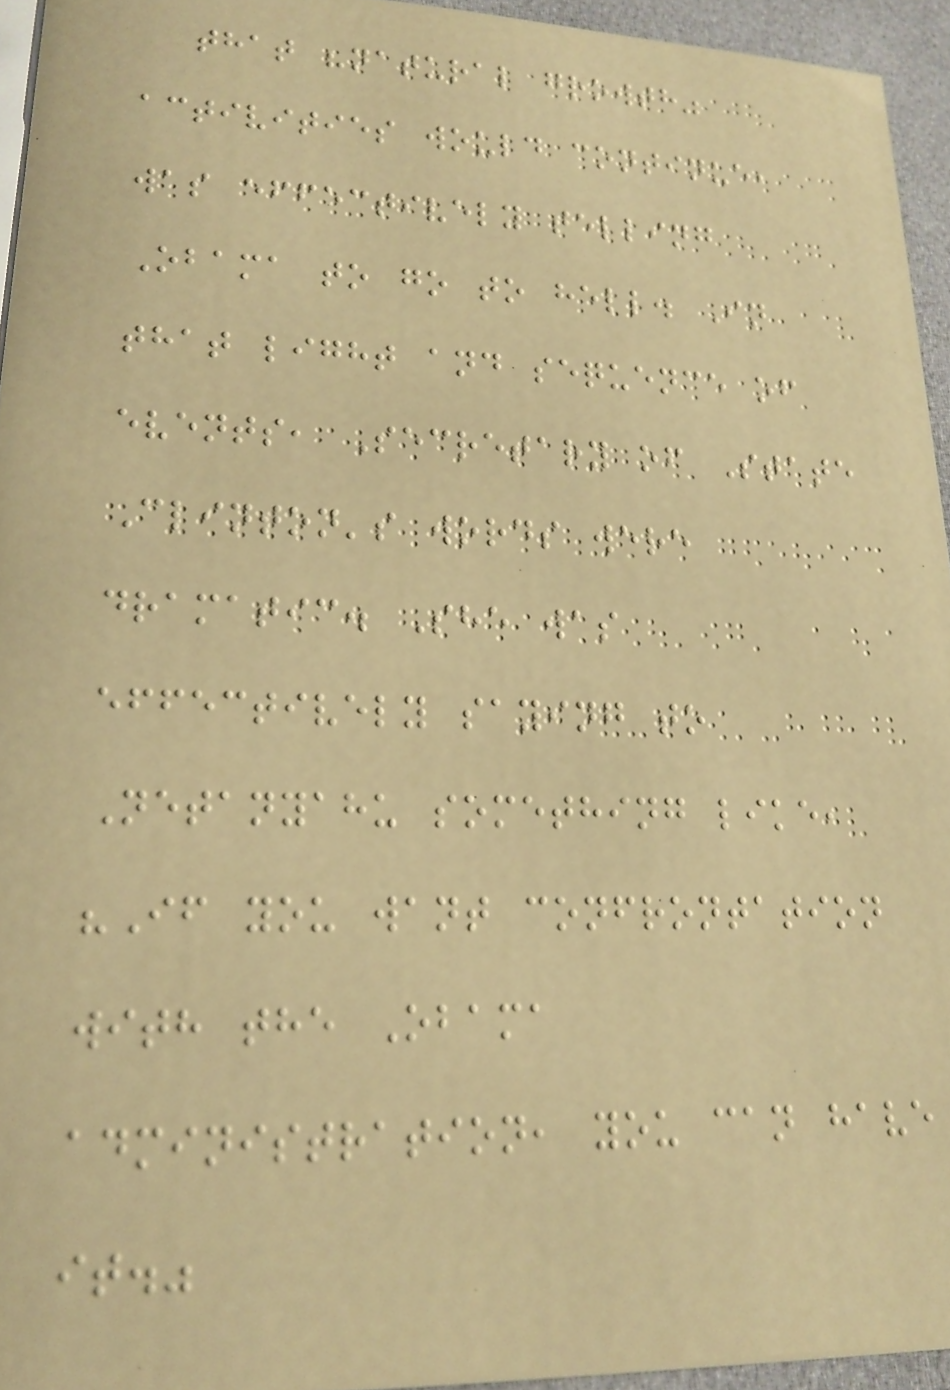that "natural growth"
activities would continue,
was effectively telling
Obama to go to hell. In
that light and sequence of
events, Secretary of State
Clinton's words were
dramatic. She was
effectively saying to
Netanyahu something like,
"If you want confrontation
with the Obama
administration, you can have
it."
